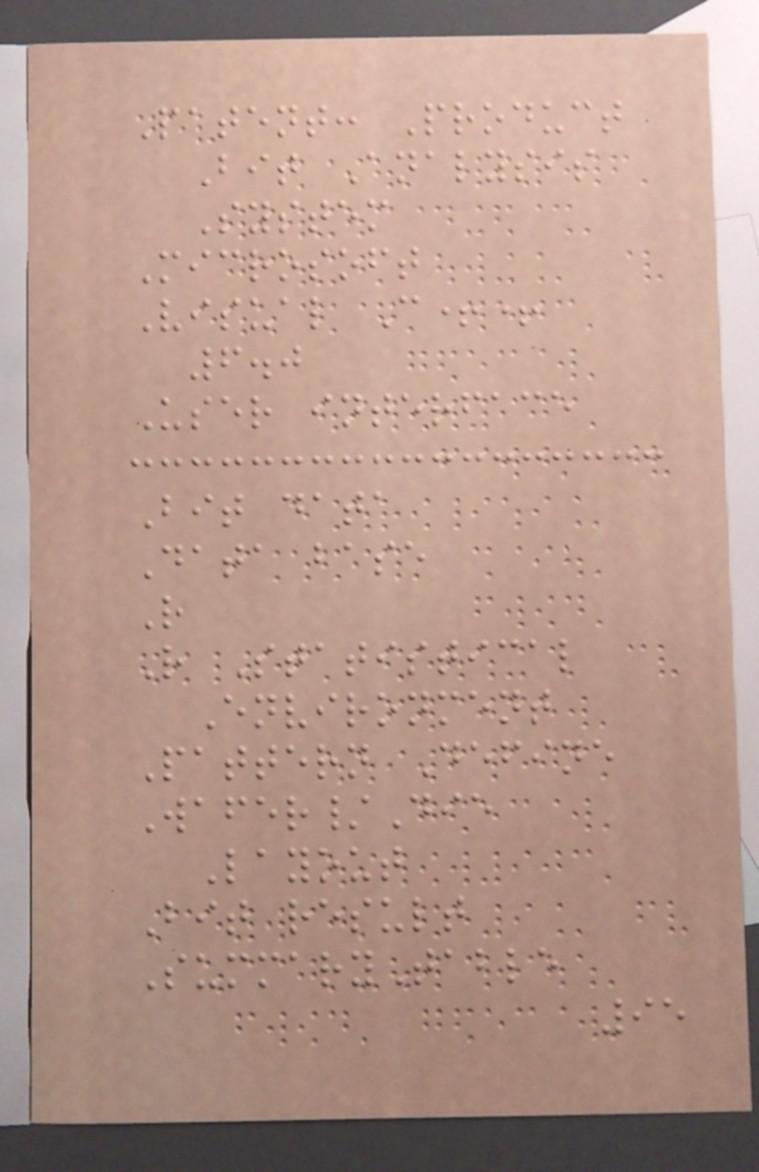Patent: Product
Bit Analysis
System
Microsoft
Visual C++
6.0
User interface
Bit data
Data base
R
R Statistical
Environment
Pattern Define
Wafer/Die
Layout
Bit result
SummaryTable
95
